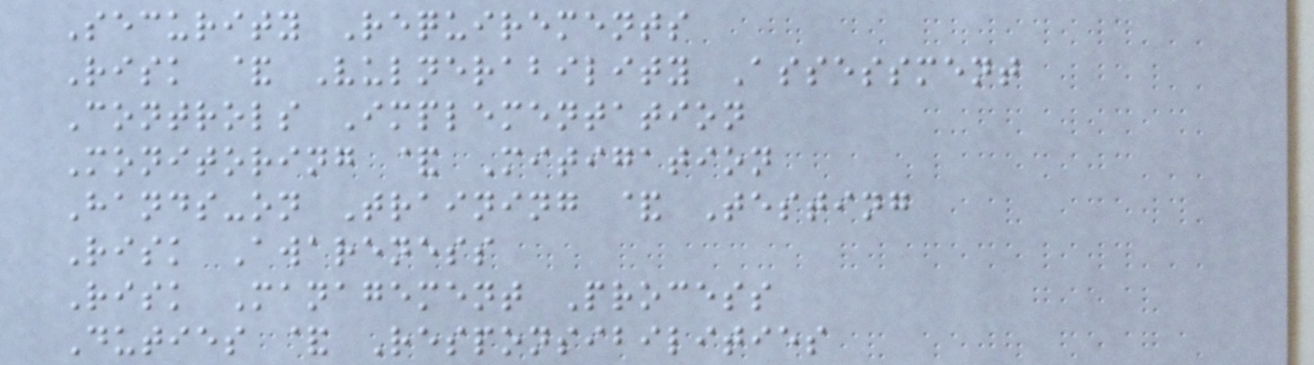Security Requirements
Risk & Vulnerability Assessment
Controls Implementation
Monitoring & Mitigation
Hands-on Training & Testing
Risk Awareness
Risk Management Process
Duties & Responsibilities
